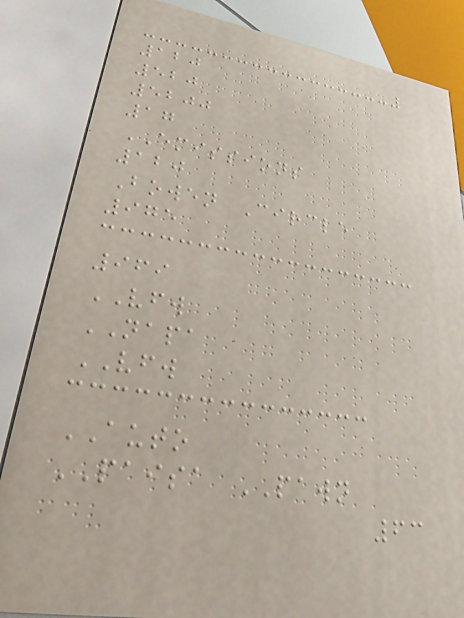120
520
5200
17
EMISSIONS
120
Bowen Circle
975
969
VFW
NAPA
VFW
AUTO
PAISA PAWN
63
